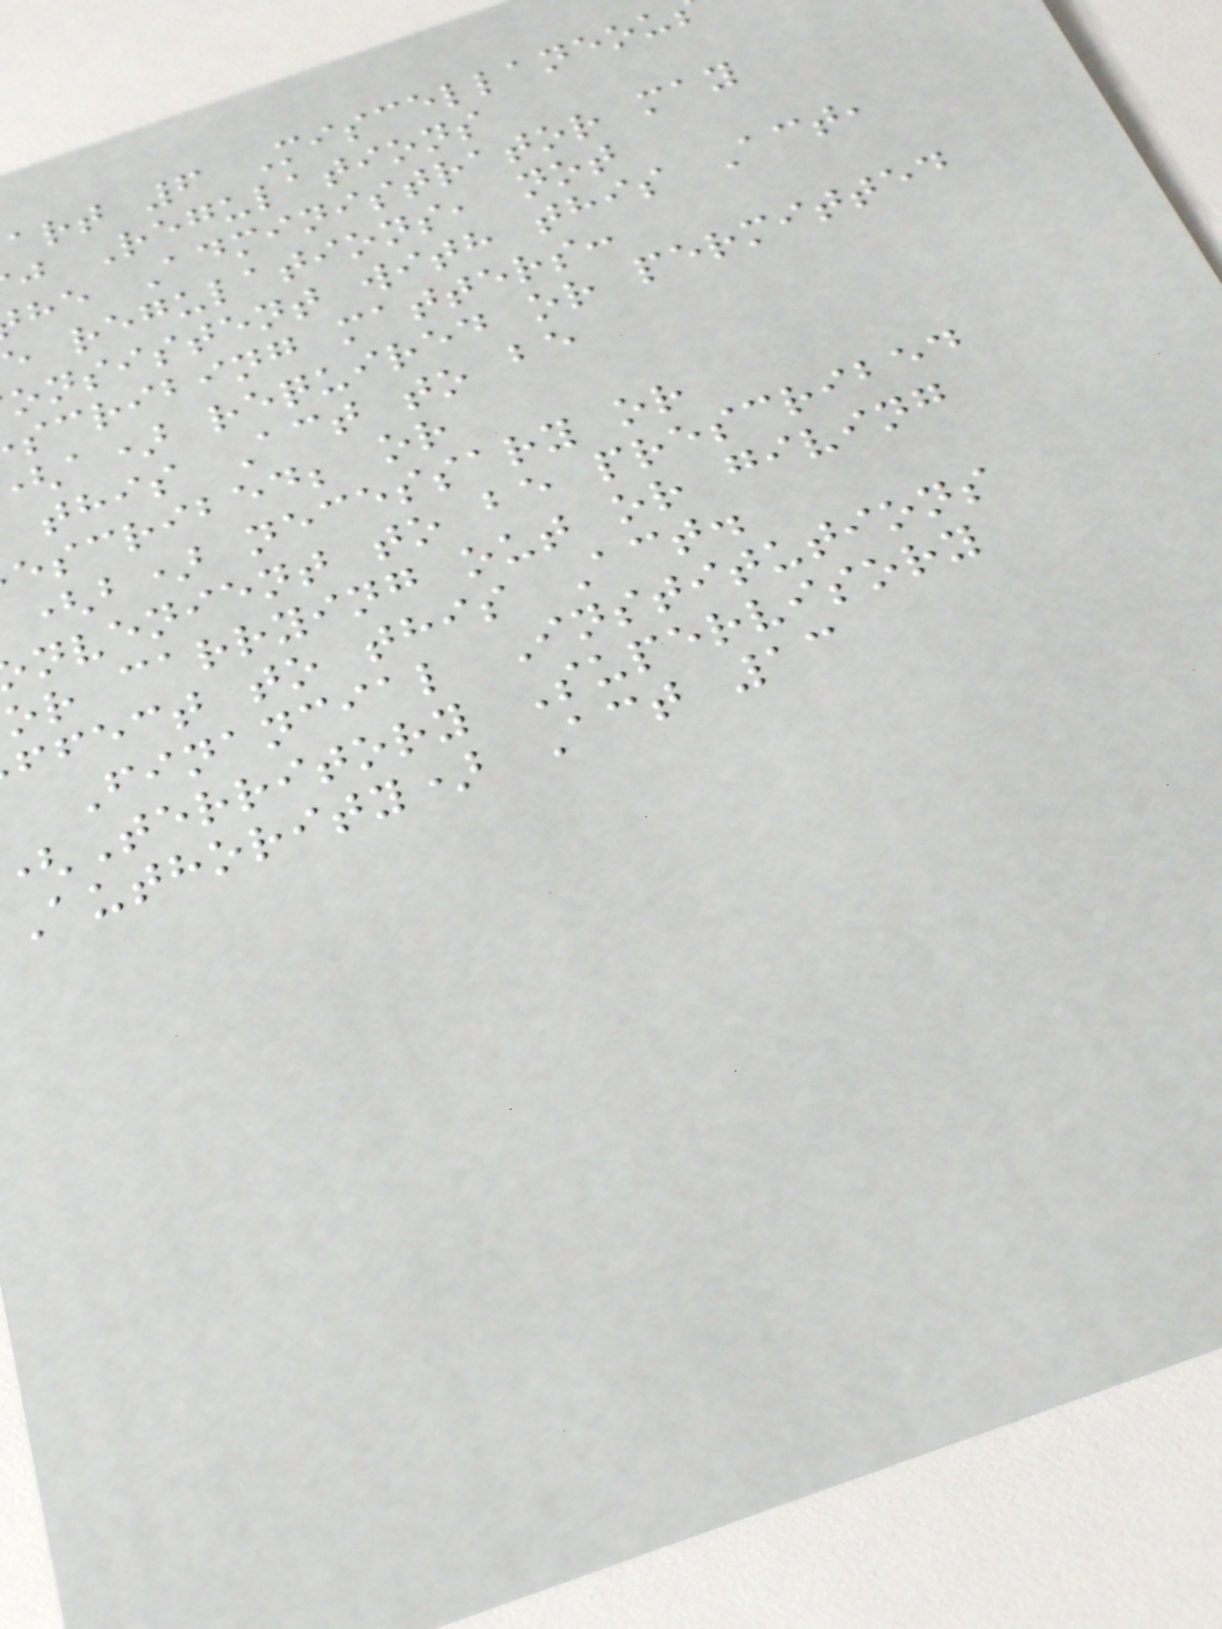art 6 Miscellaneou
j Regulations
he Administrator may
e regulations, not
onsistent with this Act,
scribing matters:
a) required or permitted
this Act to be
escribed; or
(b) necessary or
nvenient to be prescribed
or carrying out or giving
ffect to this Act.
Financial Institutions
Territory Supervisory
Authority) Act 13
